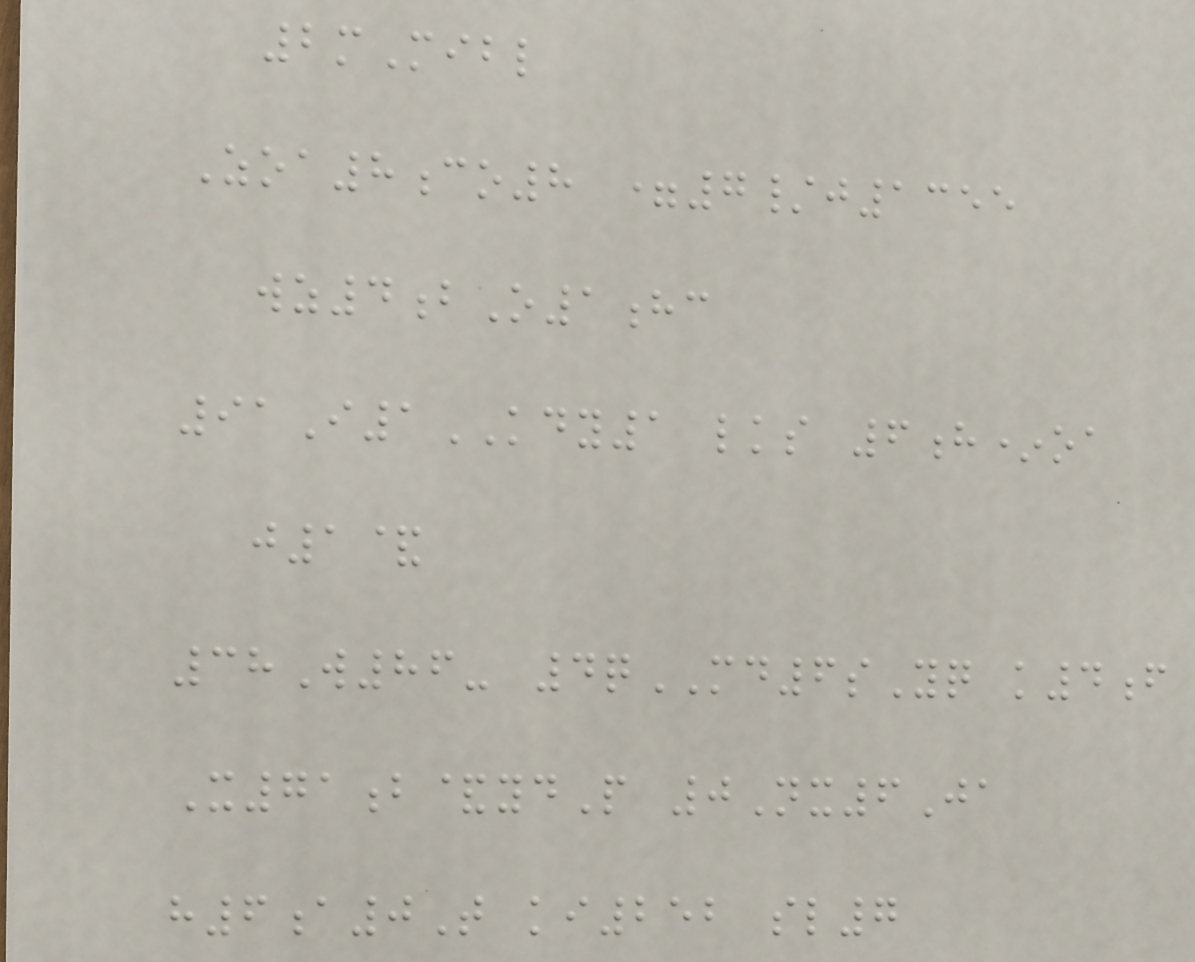2mMibl
Zoa8co8 =7/j1355
wz4bO1hc
91I1KDY1 lks 6h*oa
j1&
38W86- 4qMD6sYq k4f
X71b&ydP 0Nx6Ja
h6a0T ki252 sl7
